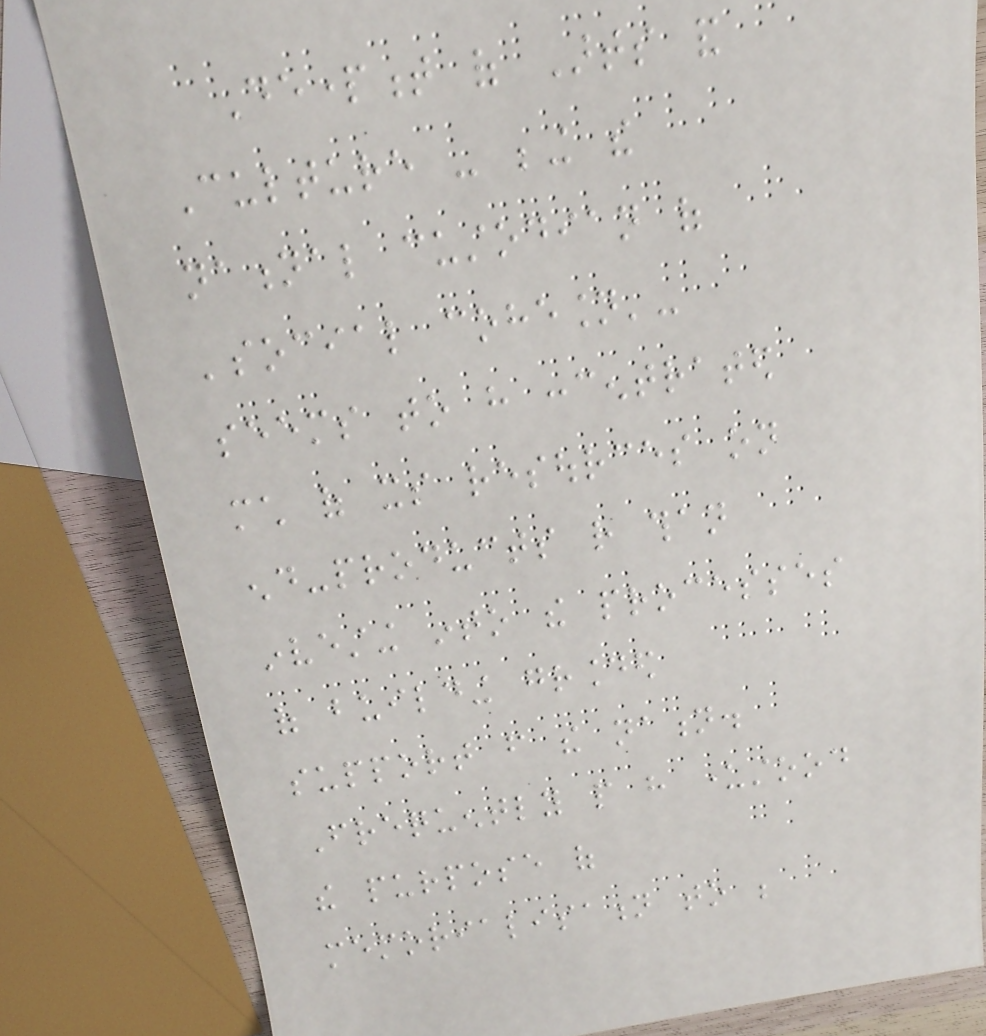Department of Arts and
Culture - being the
national custodian of
'social cohesion'-
seems to have concentrated
much of its resources on
end-products rather than
investing into the processes
of building grounded
support from the nation.
Frequently people have understood
the purpose of
memorialisation to be
